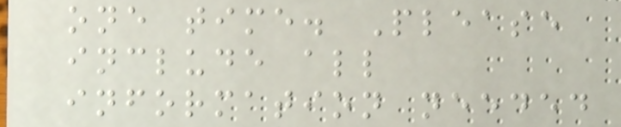one time. Please
include all
information needed
